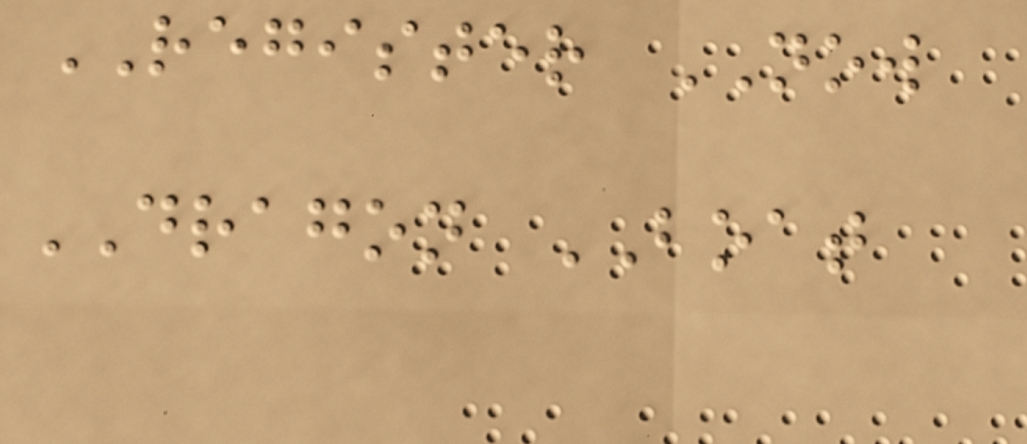REGISTER NOW
DRAGON BOAT
